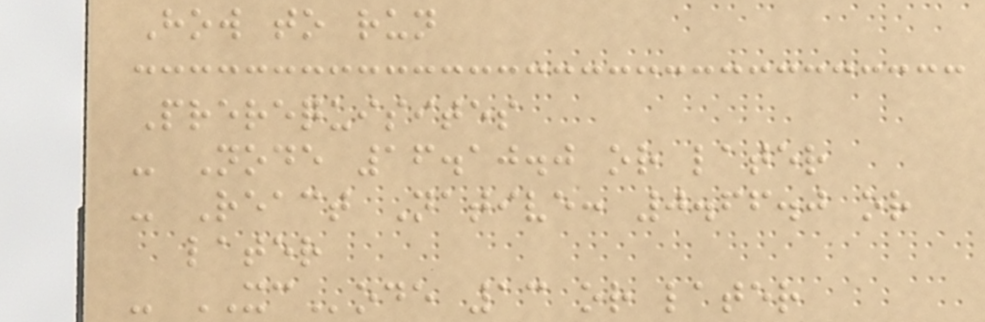How to run
Prerequisites
- Node 16.10.0 or later
- React Native: 0.66.0 or
later
- XCode 13 or later
